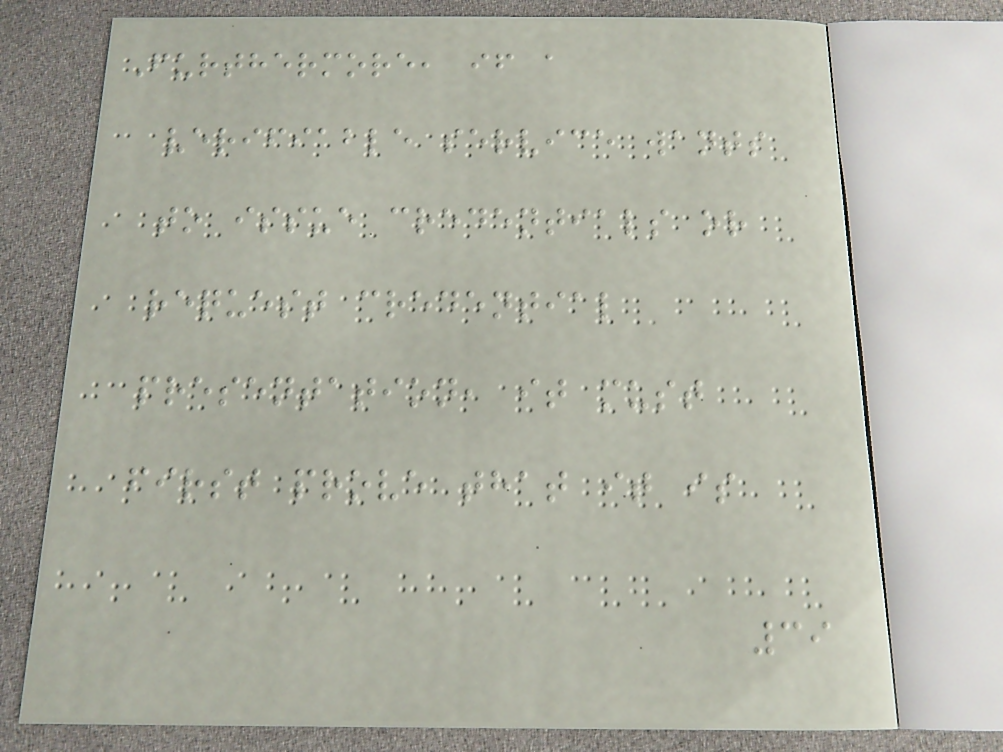Furthermore, if a
verifiable service wants
to issue credentials or
request credential
presentation, it must
first prove that it is
39
